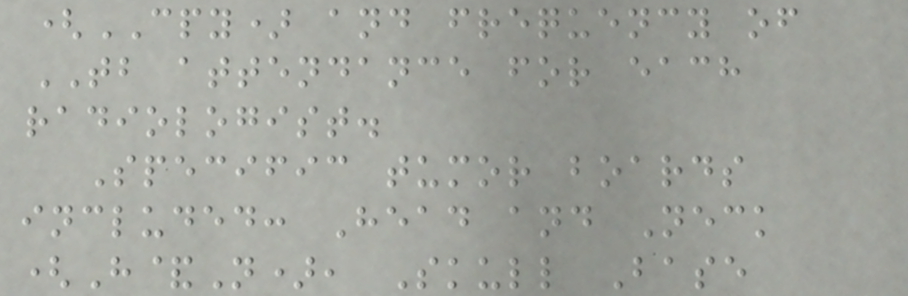(CPY) and frequency of
TB attendance for each
radiologist.
Specific tumor boards
included: Head and Neck
(H&N), Skull Base
